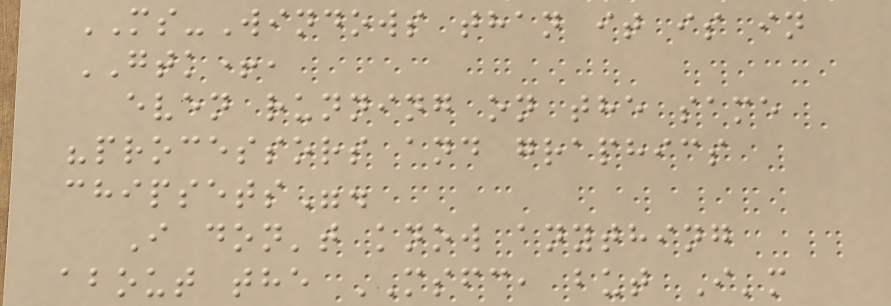MS-Windows than it is in
GTK+,
even running on the same
"processors and graphics
chipsets".
I don't know anything
about the MSFC, but I'm
